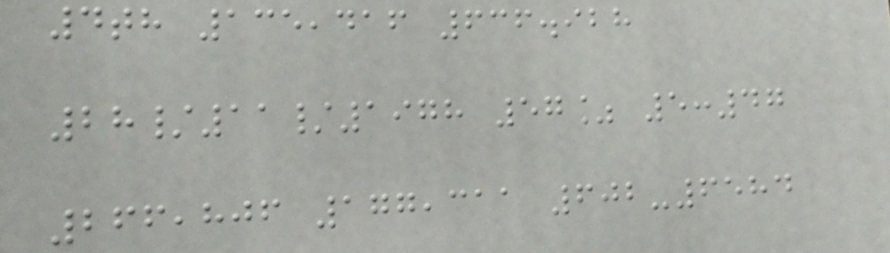4th 135,416 636.928
28/11/1978 57% 5:47
266,806 177,311 602-6584
